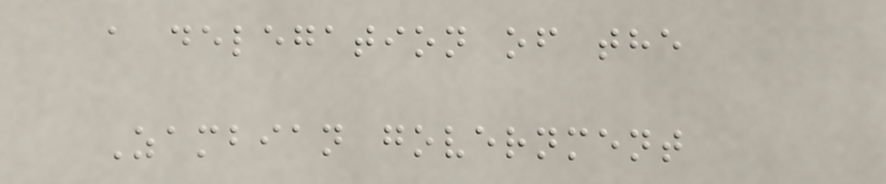a delegation of the
Zambian government
